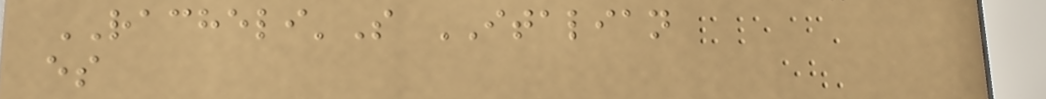RACHELI'S ITALIAN
es
